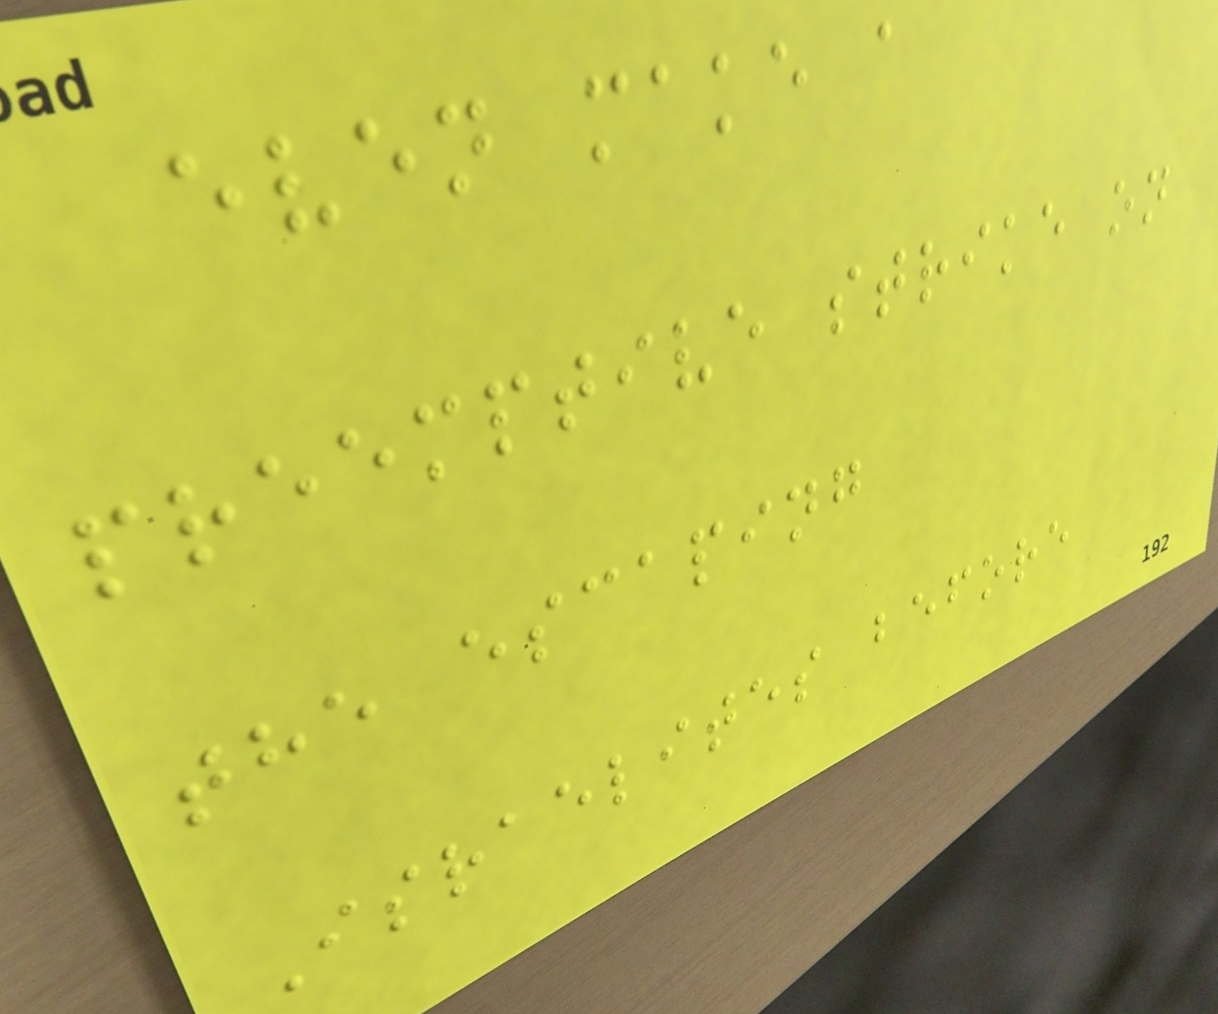even make a
preemptive strike on
the escaping
Israelites before
